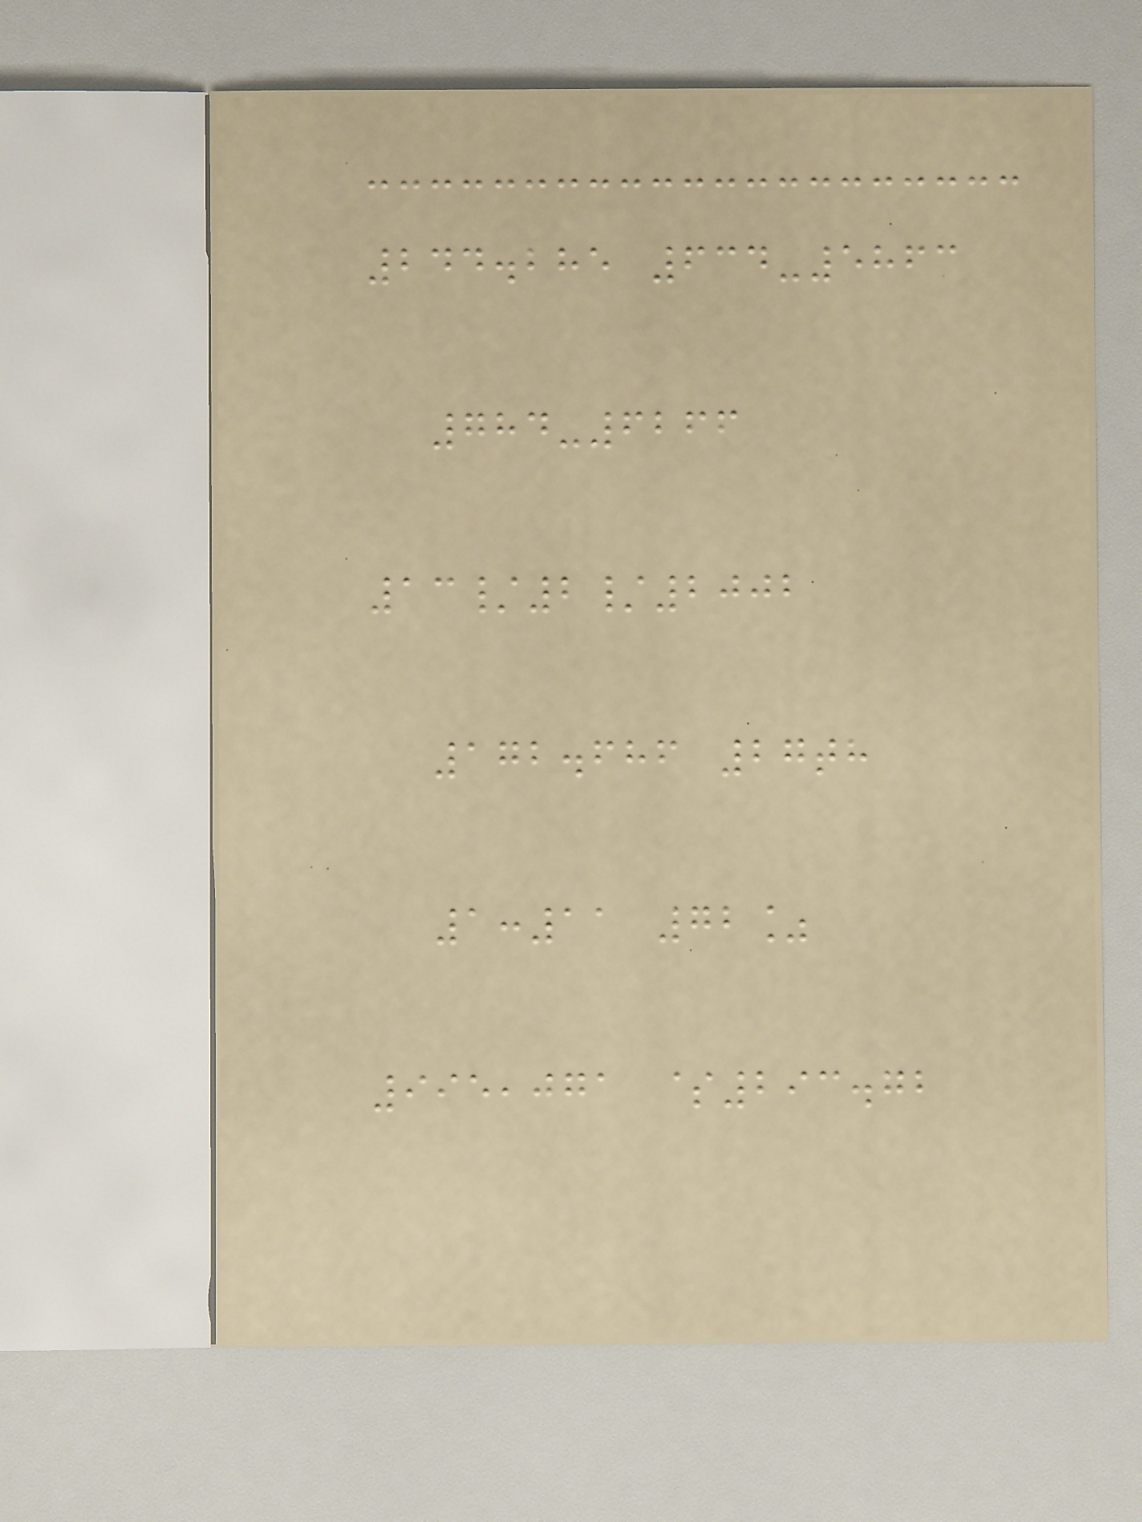244.285 634-5863
784-6266
13/2/2002
172.686 27th
1:11 72%
995,071 $293.72
